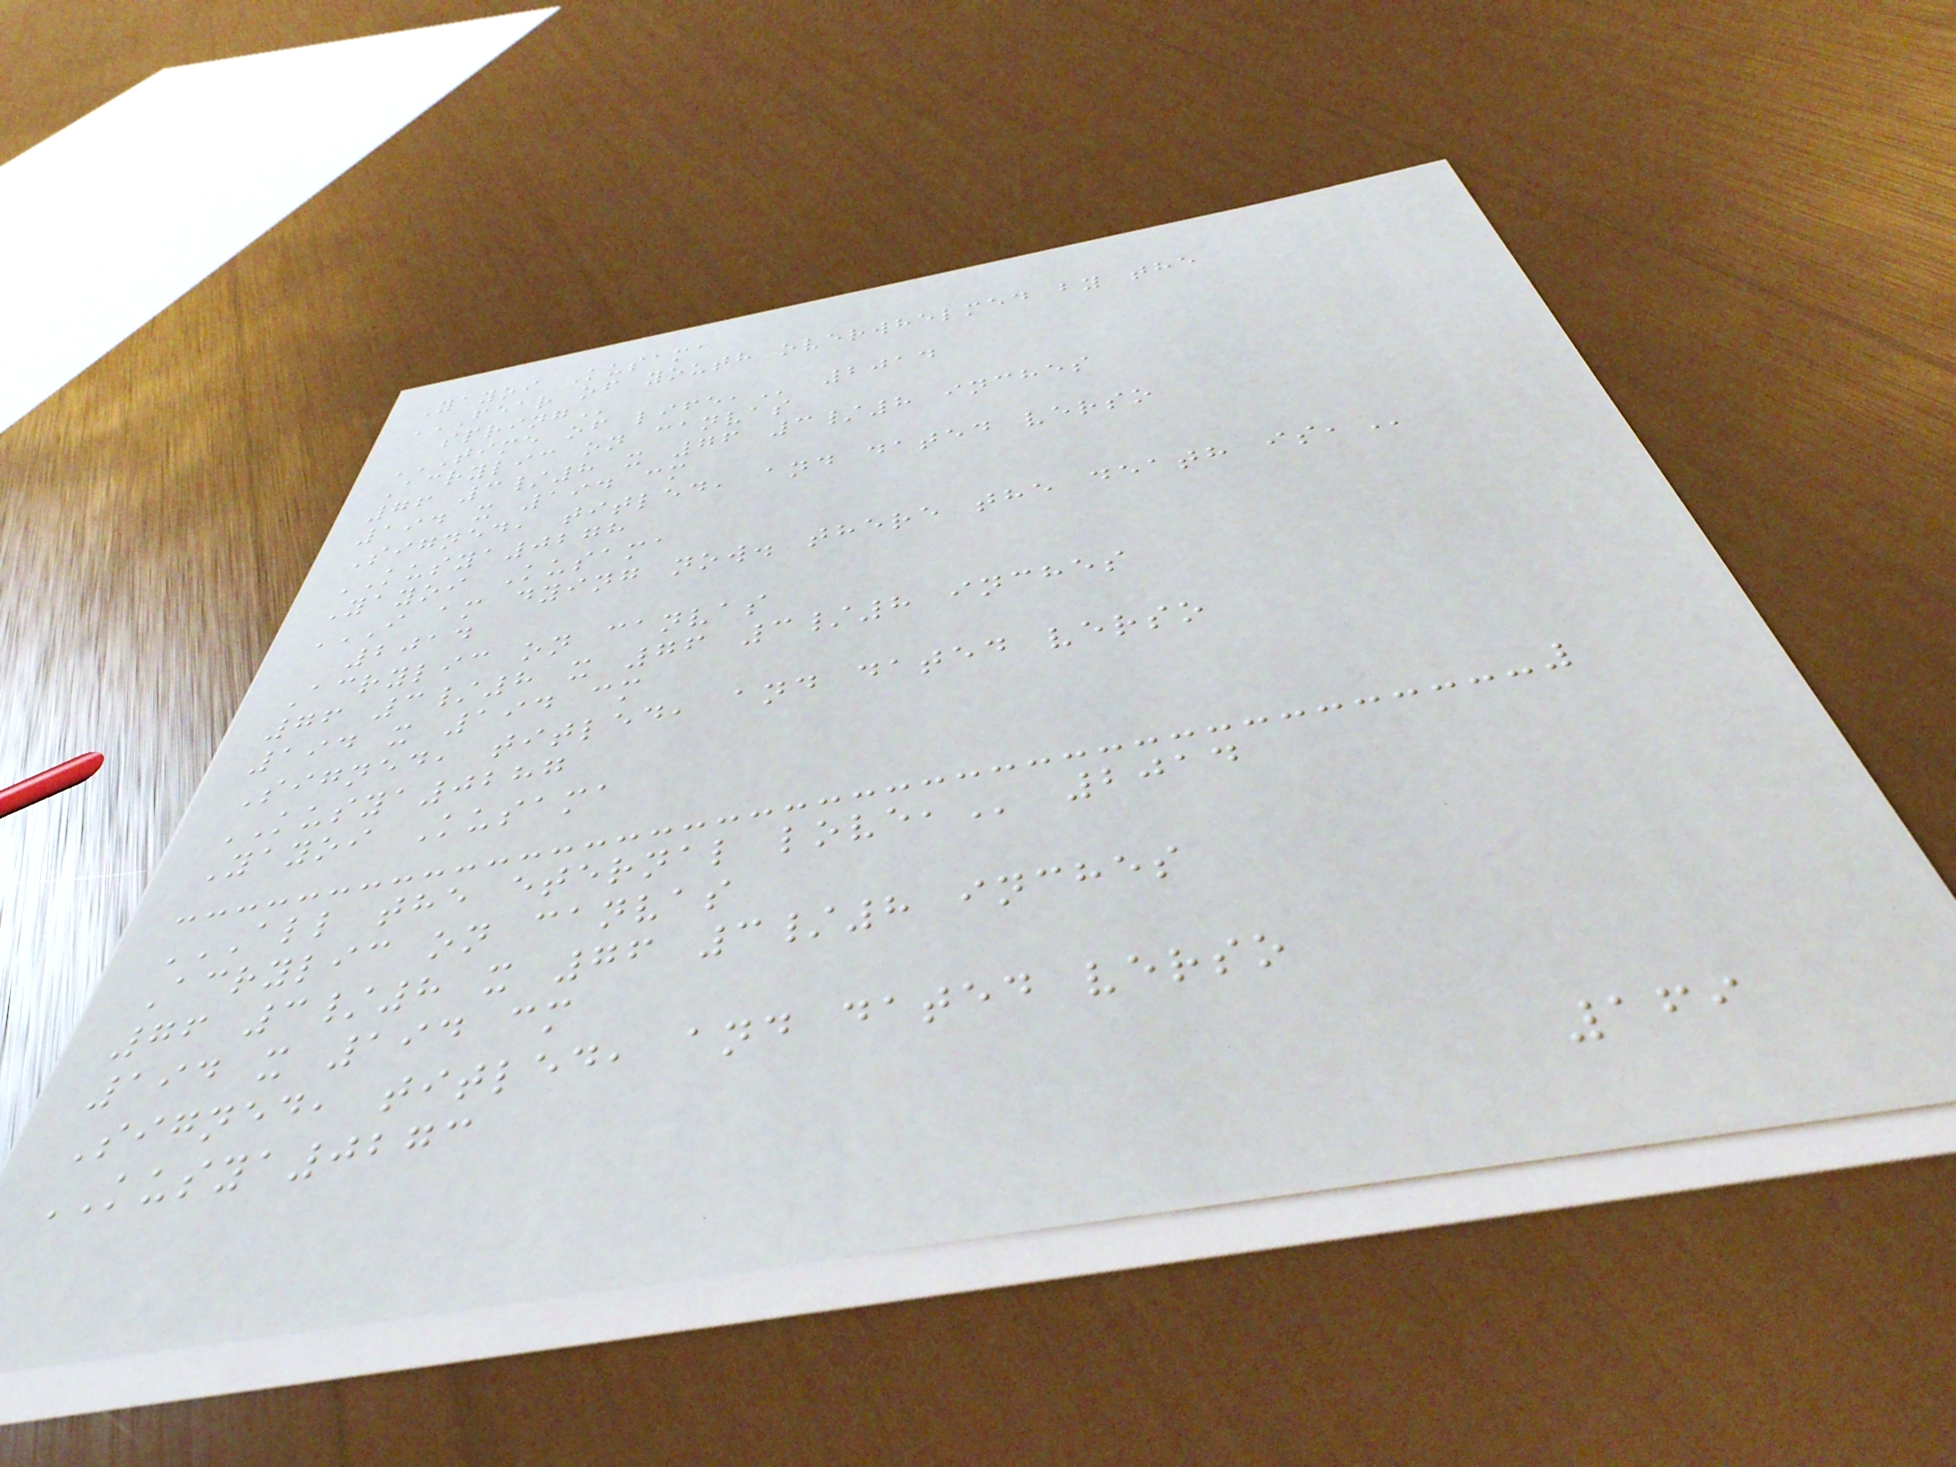Yayoi Kusama
FEAR OF YOUTH OVERWHELMED BY THE
SPRING
TIME OF LIFE, 2014
Acrylic on canvas
76 3/8 x 76 3/8 inches
194 x 194 cm
Signed, titled, and dated verso
KUSYA0278
Yayoi Kusama
I AM DYING NOW. THERE THE DEATH IS,
2014
Acrylic on canvas
76 3/8 x 76 3/8 inches
194 x 194 cm
Signed, titled, and dated verso
KUSYA0287
Yayoi Kusama
ALL THE ETERNAL LOVE, 2014
Acrylic on canvas
76 3/8 x 76 3/8 inches
194 x 194 cm
Signed, titled, and dated verso
KUSYA0273
169
